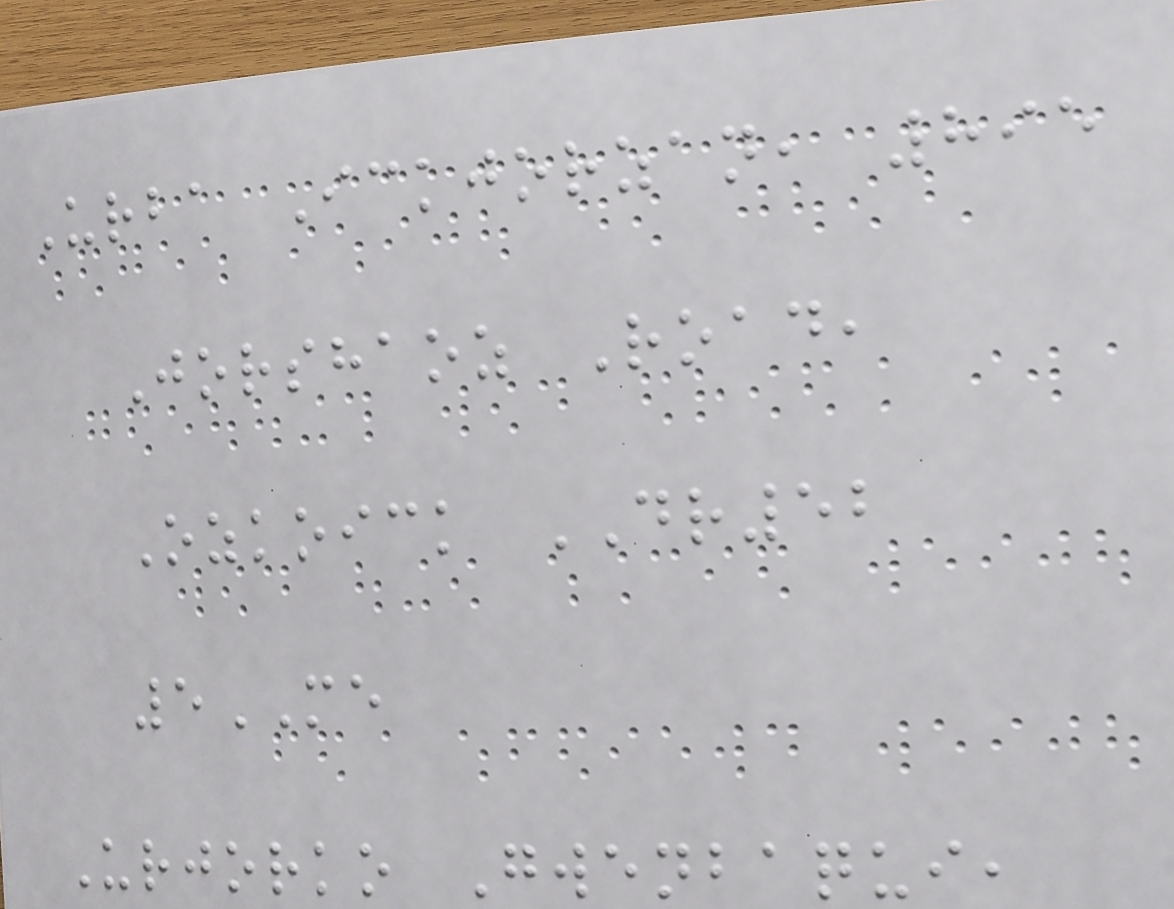Urba Ickjorzan, 895
Jorshaoz Road,
Ozkoick DR52
5ME
Urjorko Gwenbaqui,
